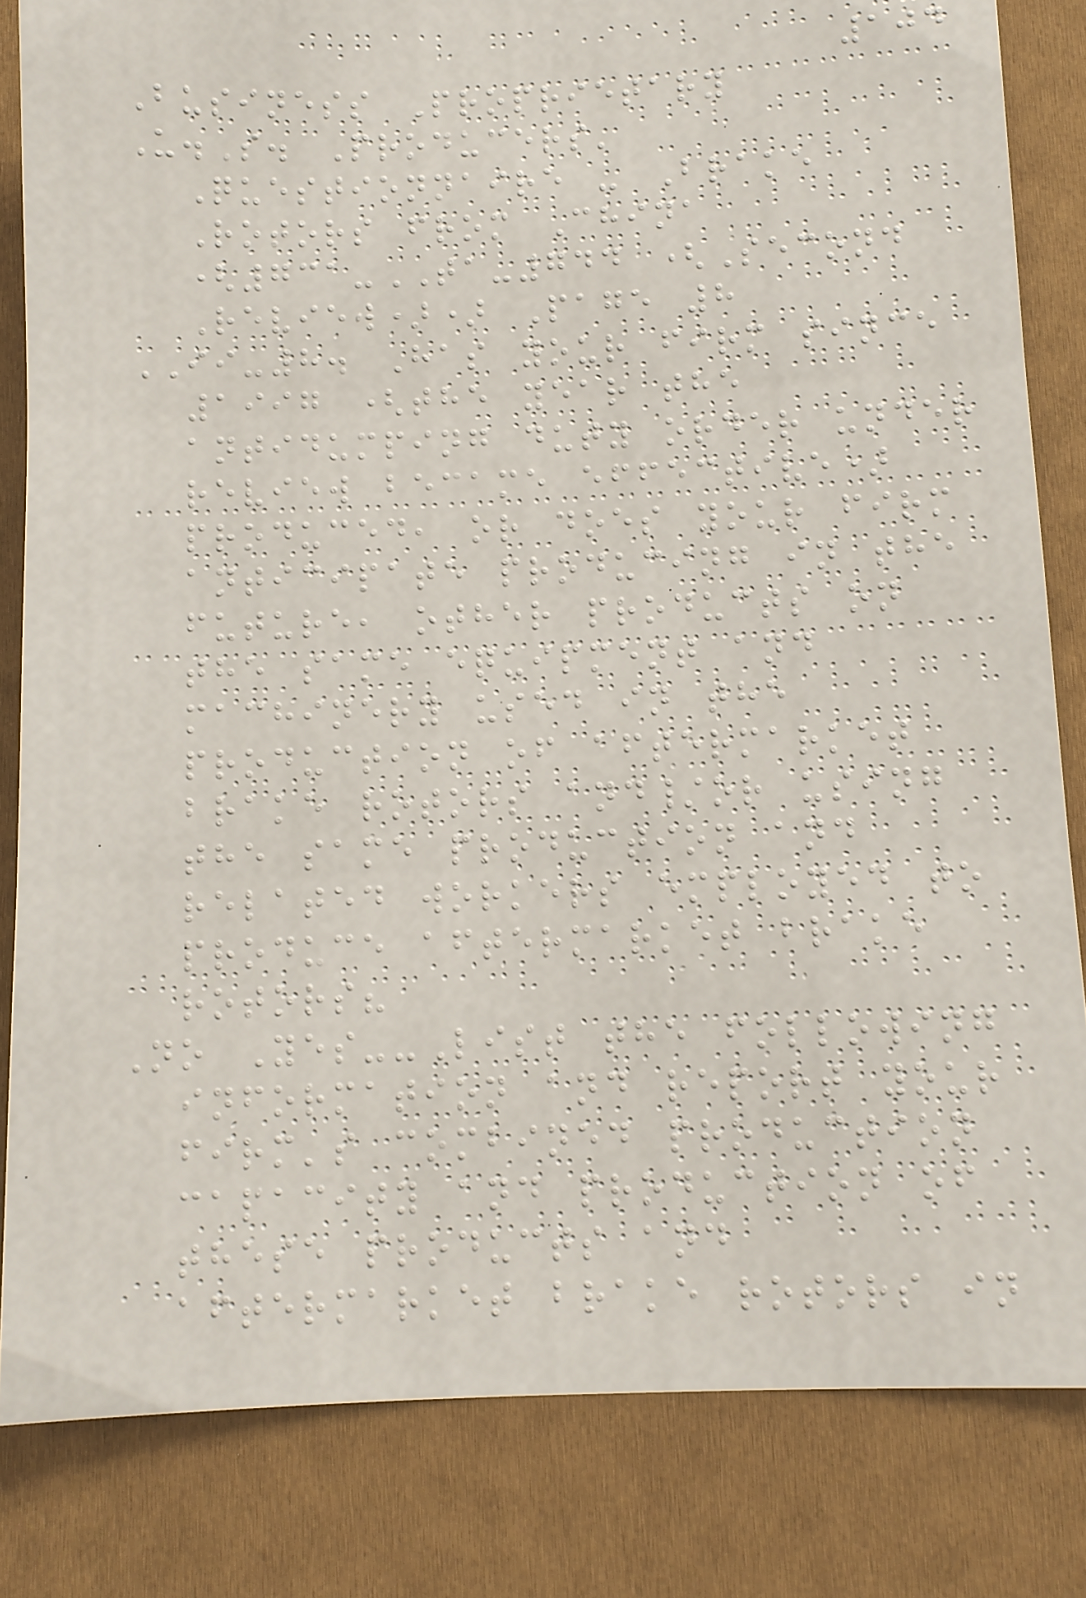104
Business Proprietary
U.S. Producers'
Questionnaire - Brake
Rotors from China
(731-TA-744 (Second
Review)) Page 8
II-8. Has your firm since
1997 (the year the
antidumping duty order under
review became effective)
produced, or does your firm
anticipate producing in the
future, other products on
the same equipment and
machinery used in the
production of aftermarket
brake rotors and/or using
the same production and
related workers employed to
produce aftermarket brake
rotors?
No Yes--List the following
information and report your
firm's combined production
capacity and production of
these products and
aftermarket brake rotors in
